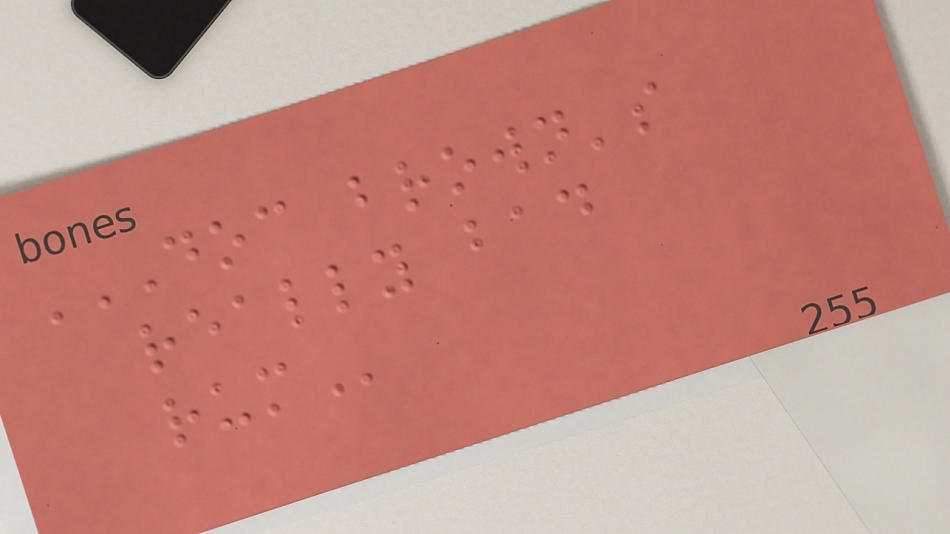DOC BROWN'S
REALLY BAD
RUM
